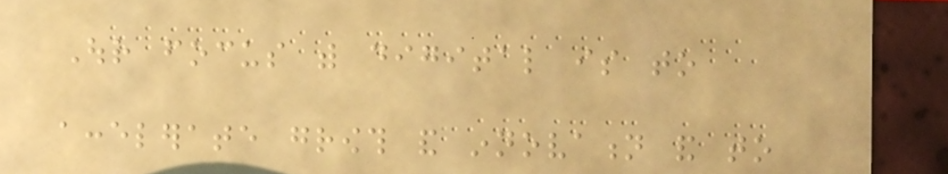Our focus with digital is to
accelerate growth and innovation and to
